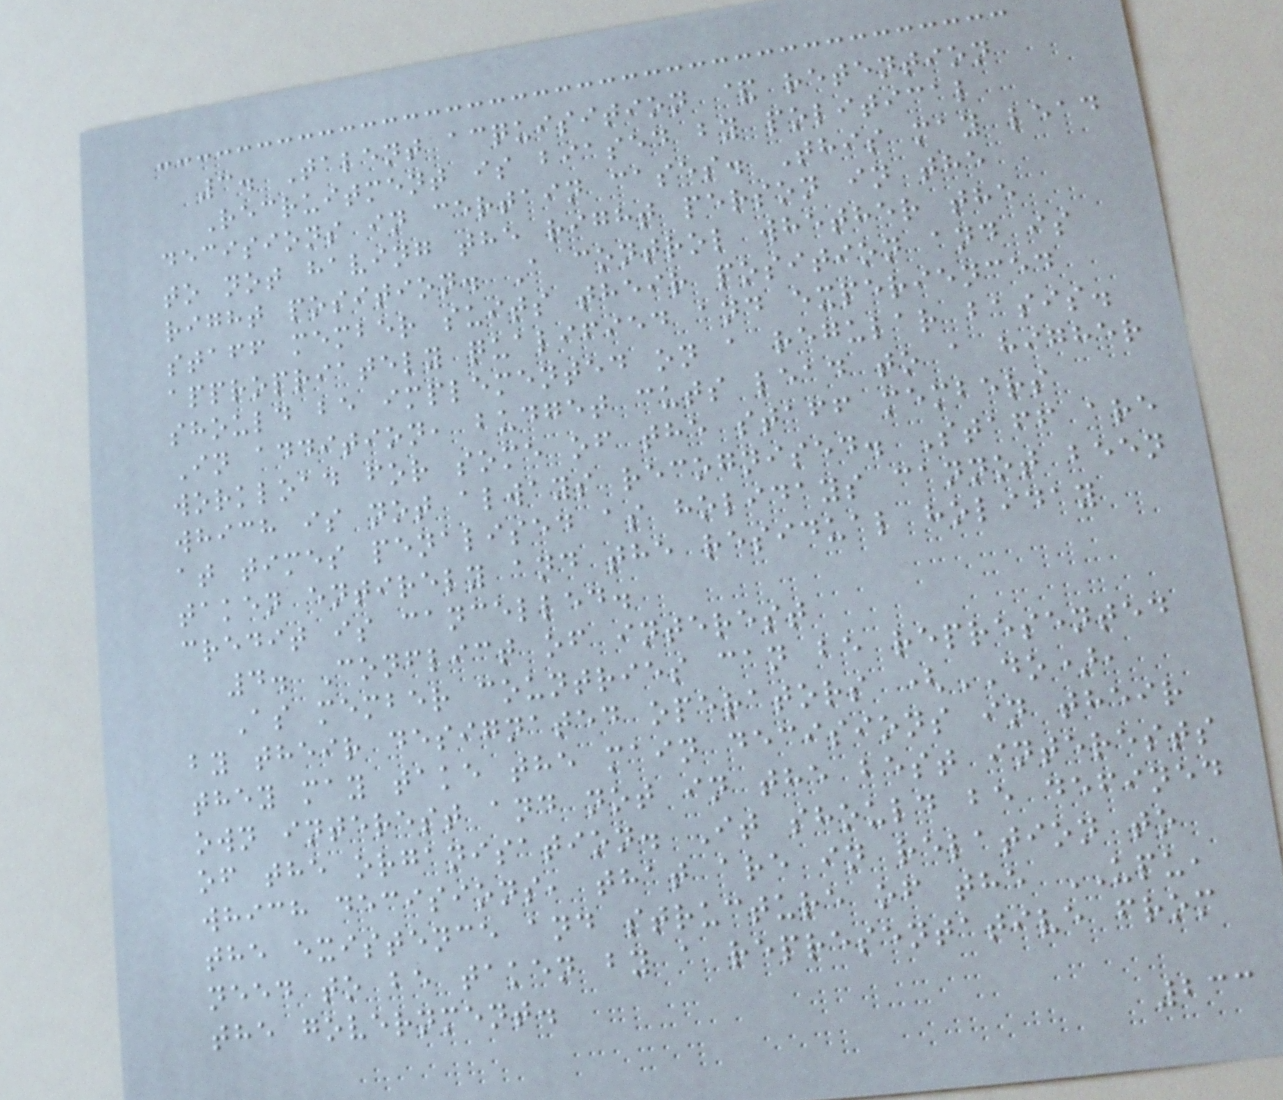3. Talent acquisition & retention
Recruitment is biased by political
decisions in certain cases. This may lead
to not having the right person in the
right position. A control whether the
staff member suits their position and is
appropriately qualified and experienced
should be implemented on a regular basis.
In addition, budget cuts lead to a higher
workload for some of the staff members
which is not always recognised. Staff are
at times penalised as holidays cannot been
taken entirely and the residual holiday
credit is cancelled.
4. Conflict of interest
As member countries can be represented
by their designated operators (DO),
they may take the main decisions in their
own interest and not in the best interests
of the organisation. It should be defined
which decisions, that are in relation to
the existence and structure of the UPU,
need to be taken by a representative from
the government.
233
